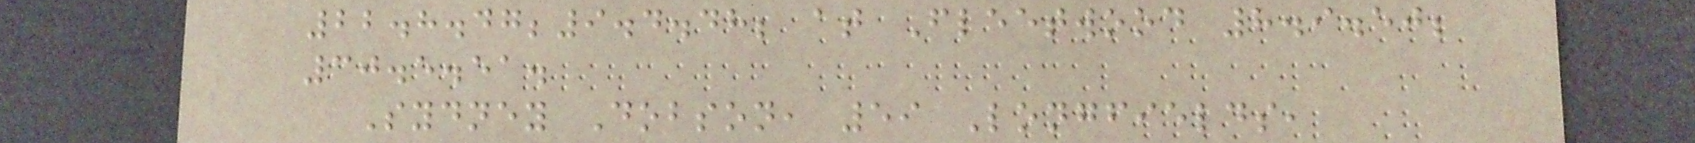22.8.47;9.4.48; at Fleetwood 8.9.50;
30.5.51.
Sydney Dobson, 59 Longfields,
